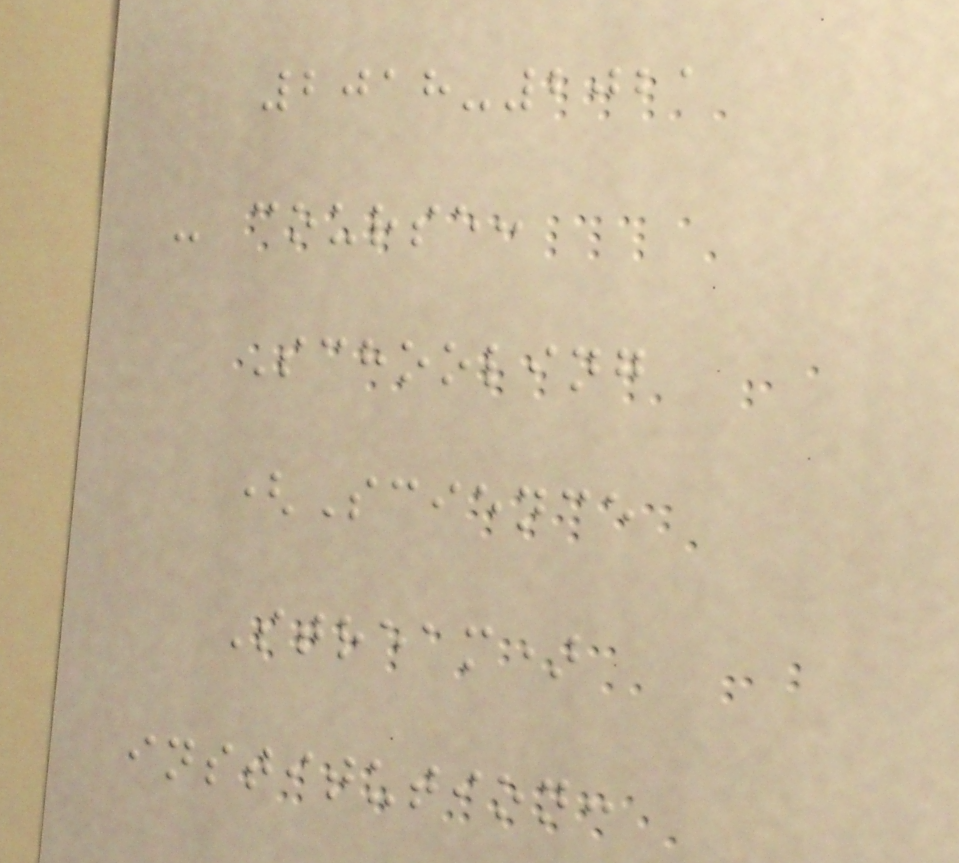2018-2021
- course:
Schooling
(Science
Stream)
institution:
